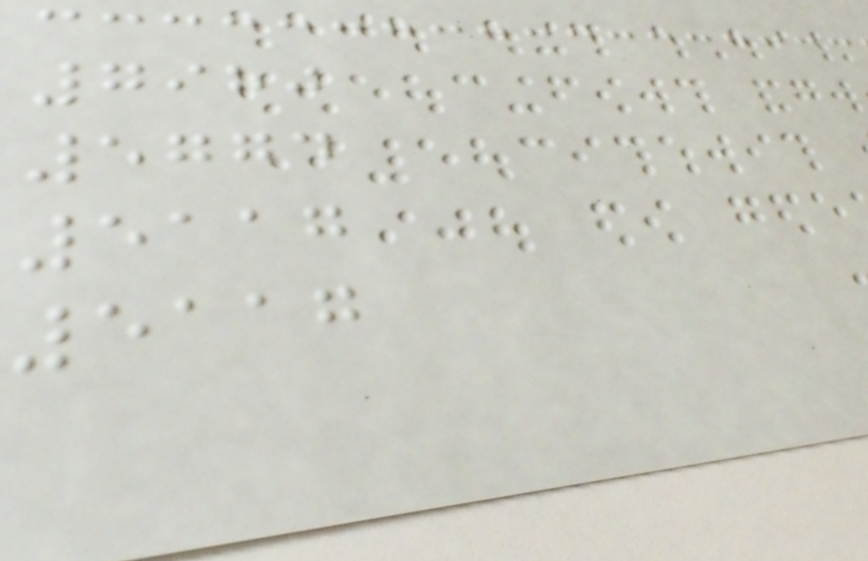7980
5774
5117
5117
